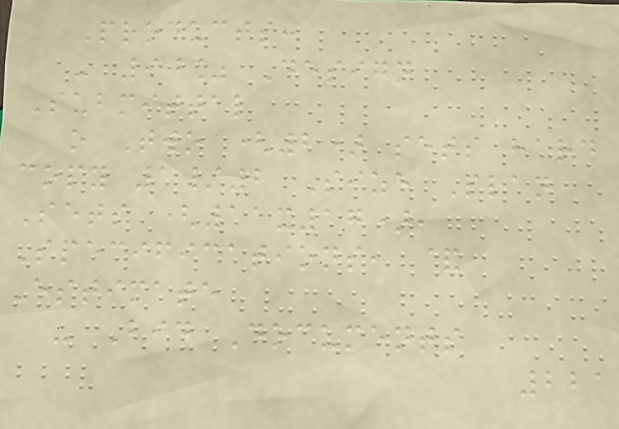Products:
- 90% Design
Submittal
o Two (2) sets hard
copy 1/2 Size Plan
Sets (11x17),
Specifications, &
Estimate
- Bid Documents
221
